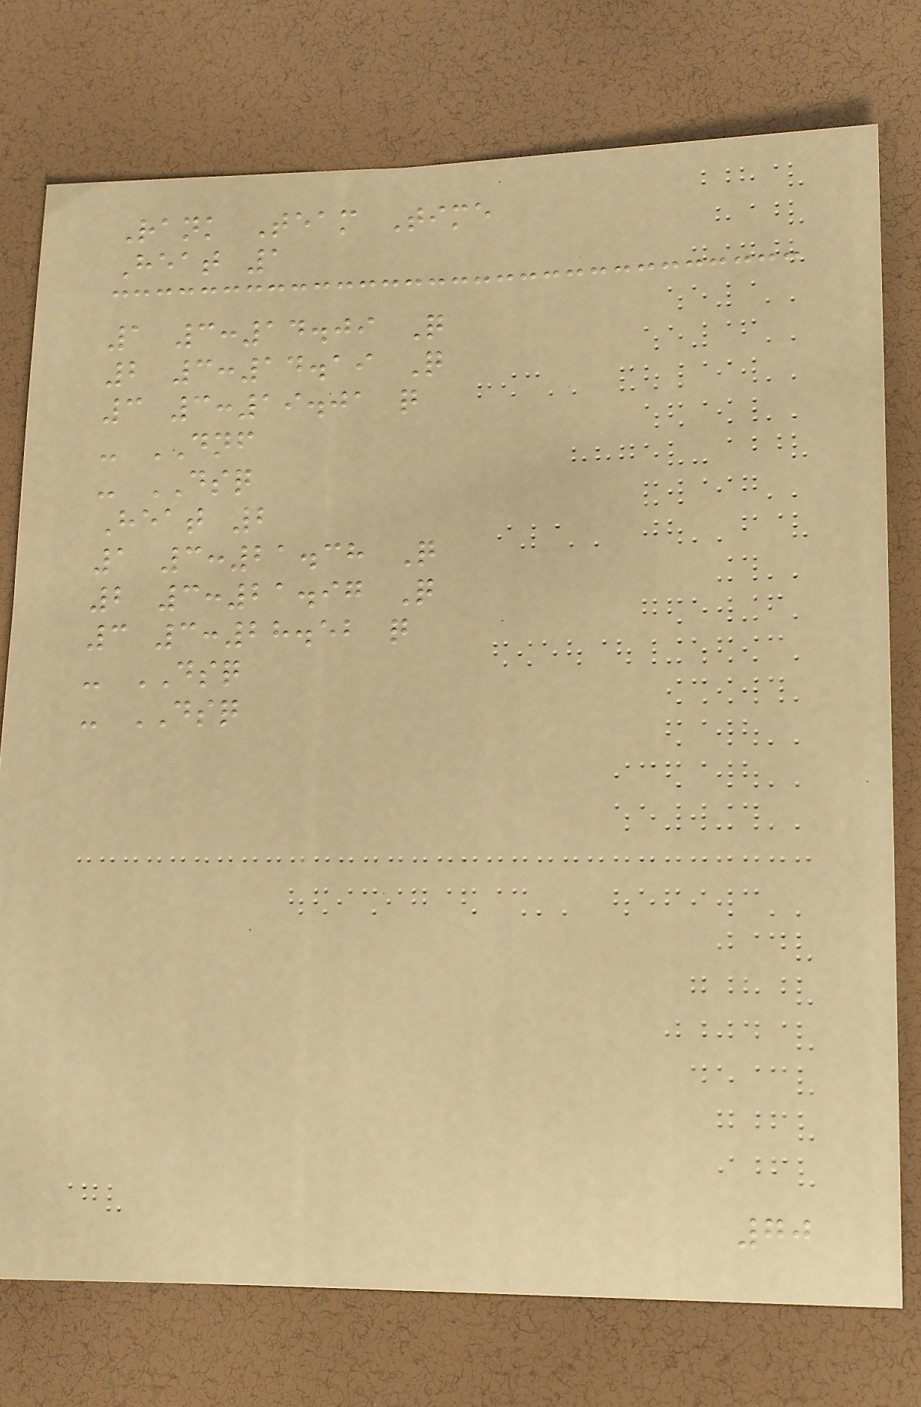Rank Team Time
Heat 1
1 3:14.09 Q
2 3:14.19 Q
3 3:19.01 q
- DNF
- DSQ
Heat 2
1 3:21.38 Q
2 3:21.97 Q
3 3:28.52 q
- DSQ
- DSQ
70
